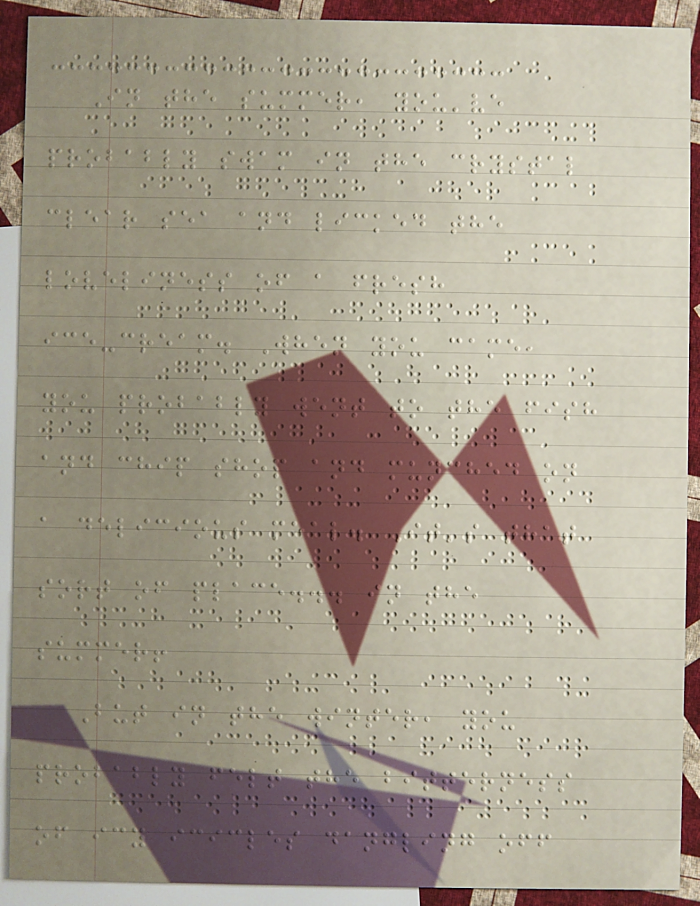In the summer, you've
probably swam in the crystal
clear sea and licked the
loveliness of a fresh
ice-cream. When you came,
you probably went to the fish
and chip shop and munched on
a delicious meal. It's that
sort of place... in the
summer!
But in the winter, you
probably felt the bitterness
of icy icicles dangling off
